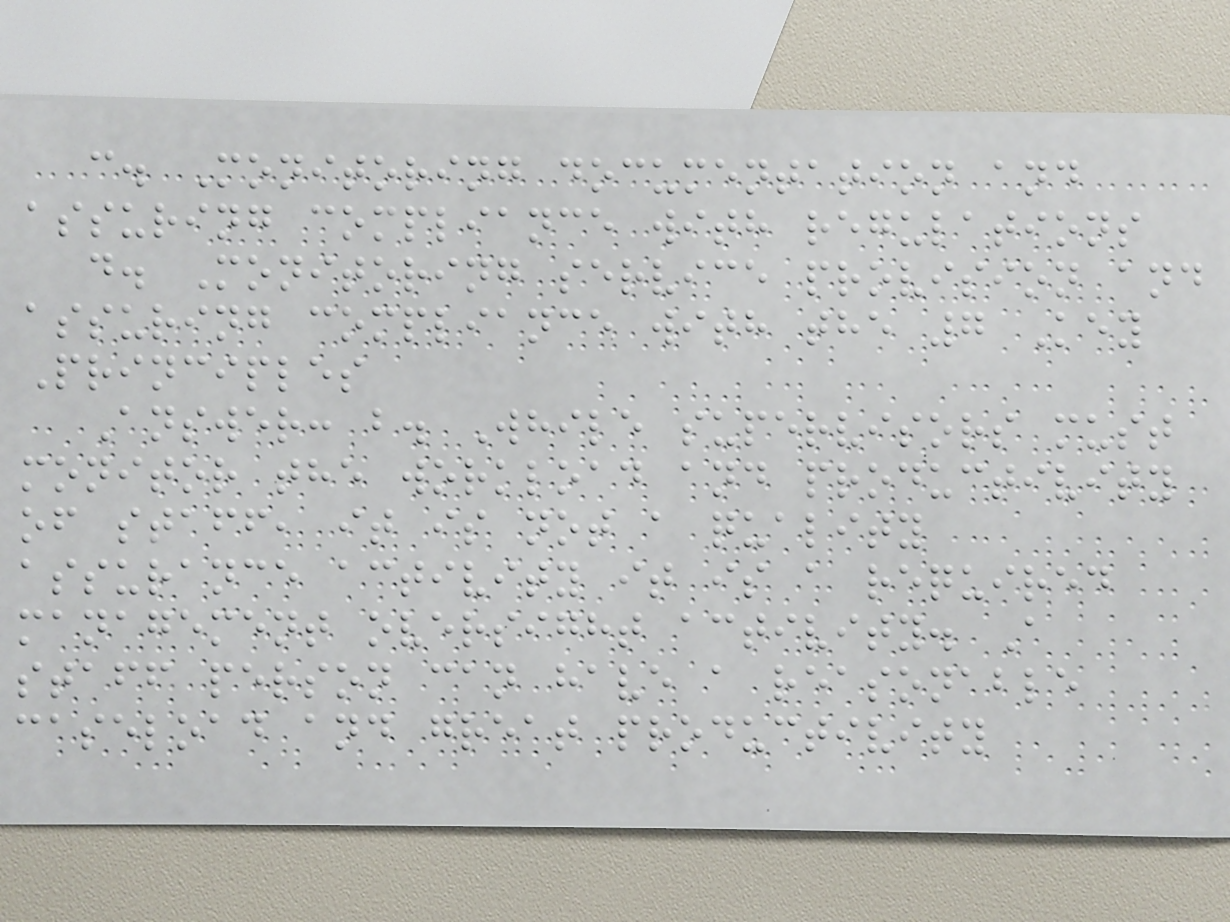c. Monitoring documentation and
assuring compliance with regulations
d. Monitoring service provision and
assuring compliance with the 7 Key
Principles
Answer: b. While supervisors must
monitor the workload and productivity
of staff, it is not a quality
assurance activity it is a required
management oversight activity. A
staff person can have a reasonable
caseload and great productivity
